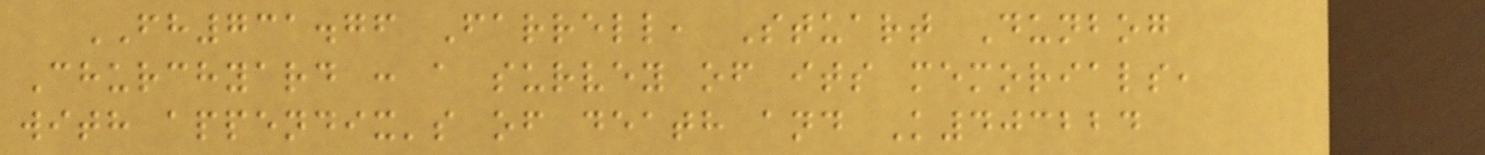FH731.76 Farrell, Stuart Dunbog
Churchyard : a survey of its memorials,
with appendix's of death and K403224
